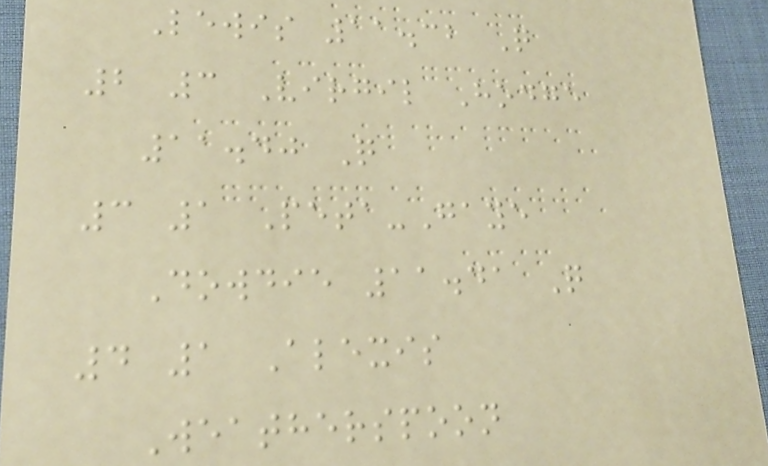Lewis 11.32 Q
2 3 Virgil Hodge
11.40 Q
3 1 Peta-Gaye
Dowdie 11.41 Q
4 1 Alexis
Weatherspoon
